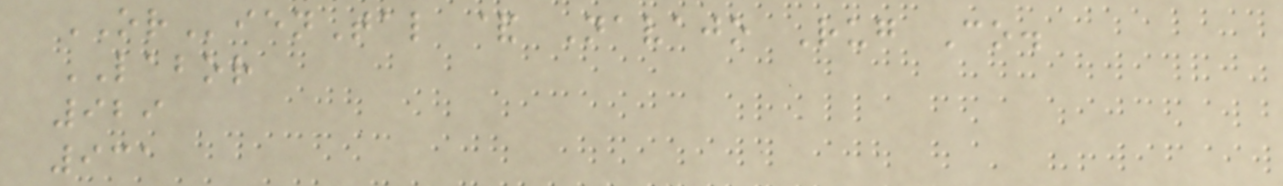ORienTal & Navajo Rug Co.
LABOR
929
931
